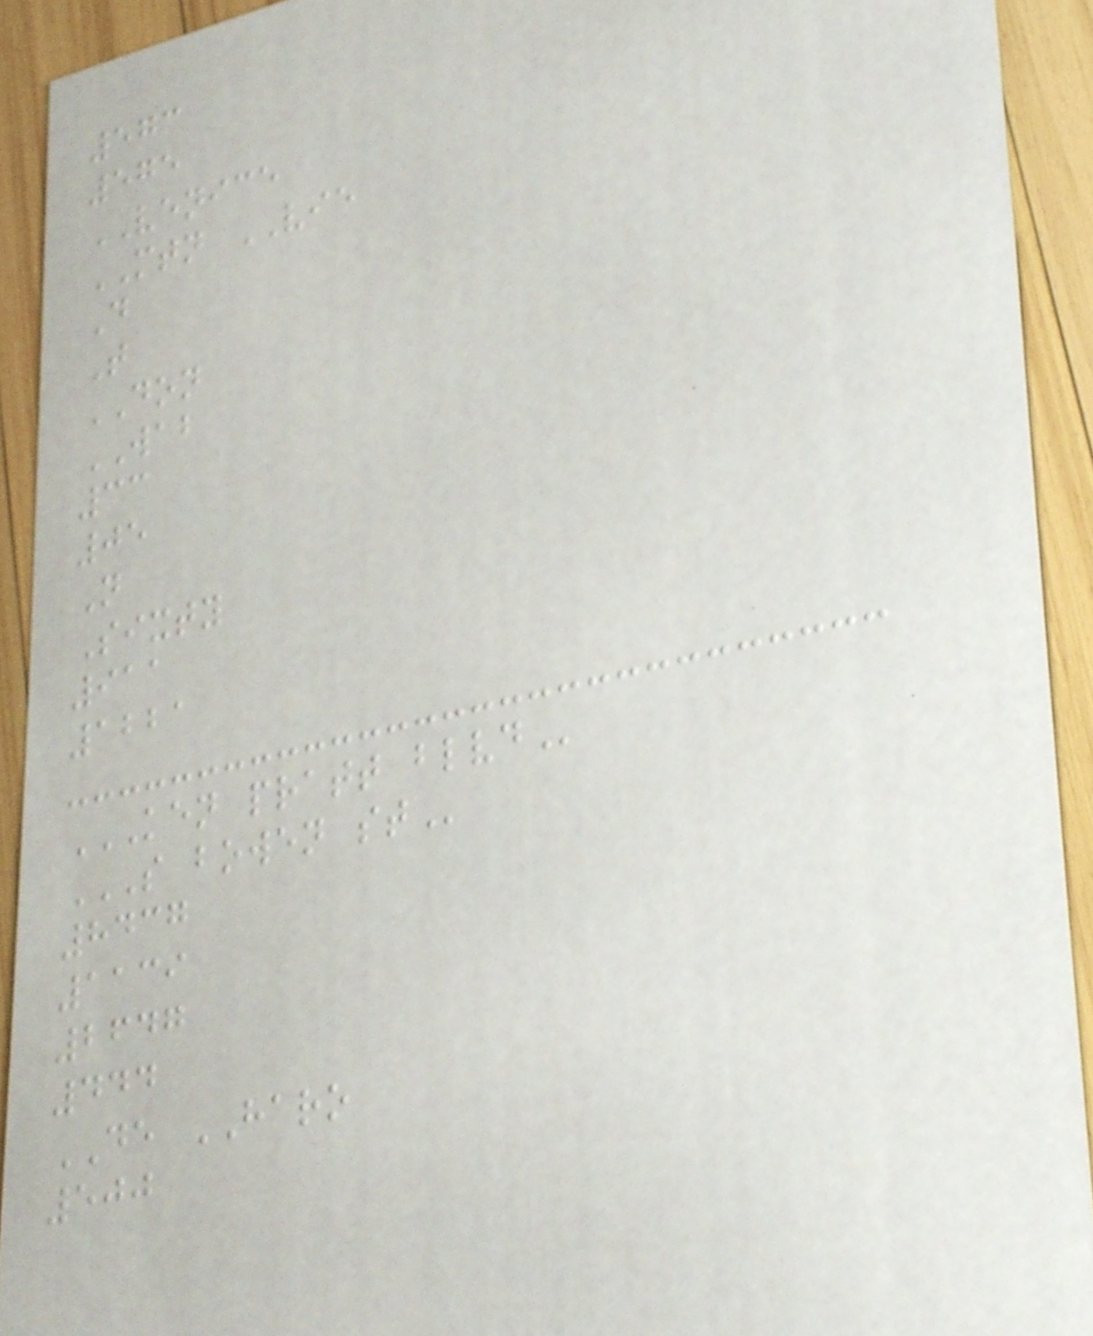573
575
VENICE
MTN VIE
D
T
DON
WAB
33
05
N
Sixty
911
1221
KEN PRATT BLVD
S BOWEN ST
8437
1139
2647
444
DE HARO
500
